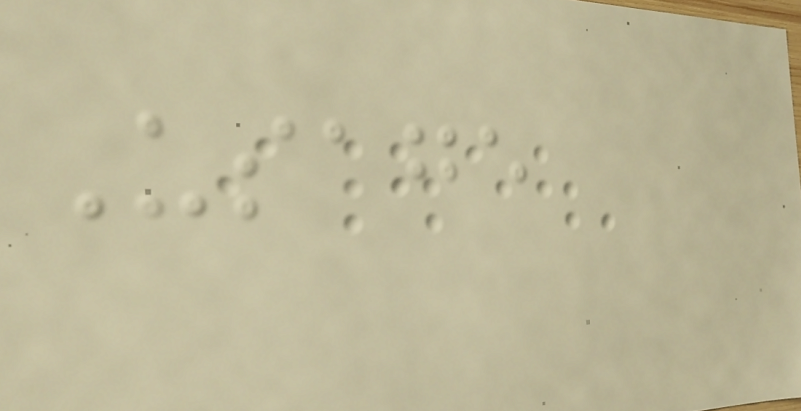Usage
